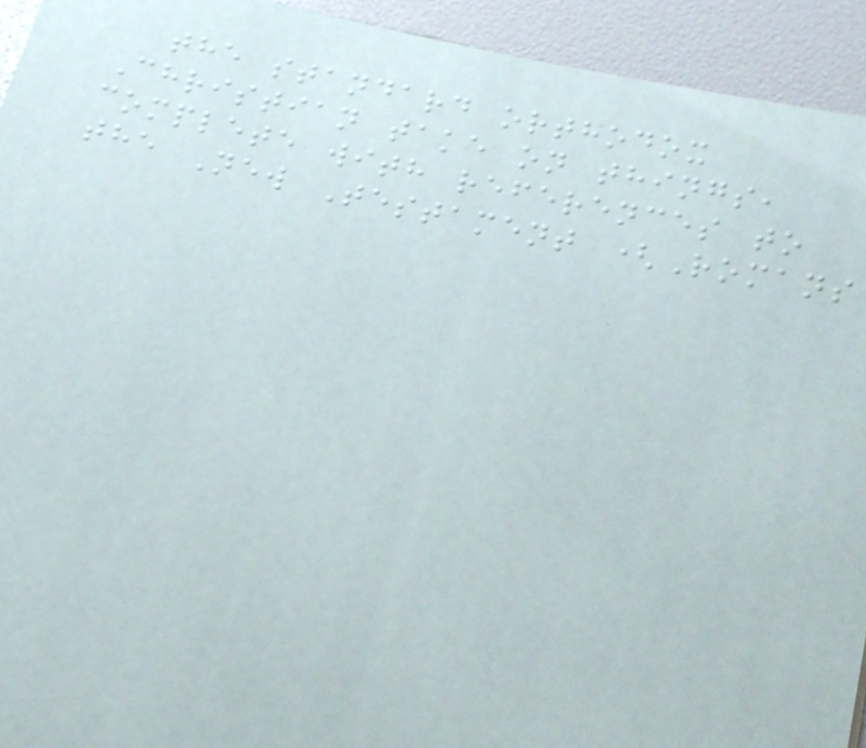the standard orthodox
Christian take on things,
complete with references to
the New Testament (Romans
